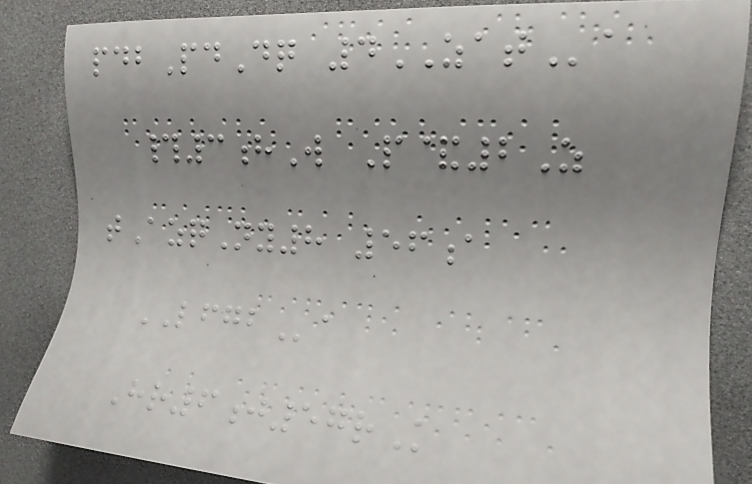pdbPdDq 4ZATa
#3hW P&2Z
tAzqNy8 56a
LFGBa
Hr6j57rK
